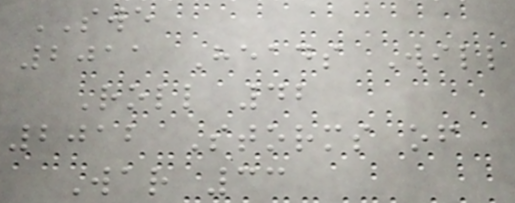SWE
2011 Heads Will
Roll 42
2012 Storms of
War 33
